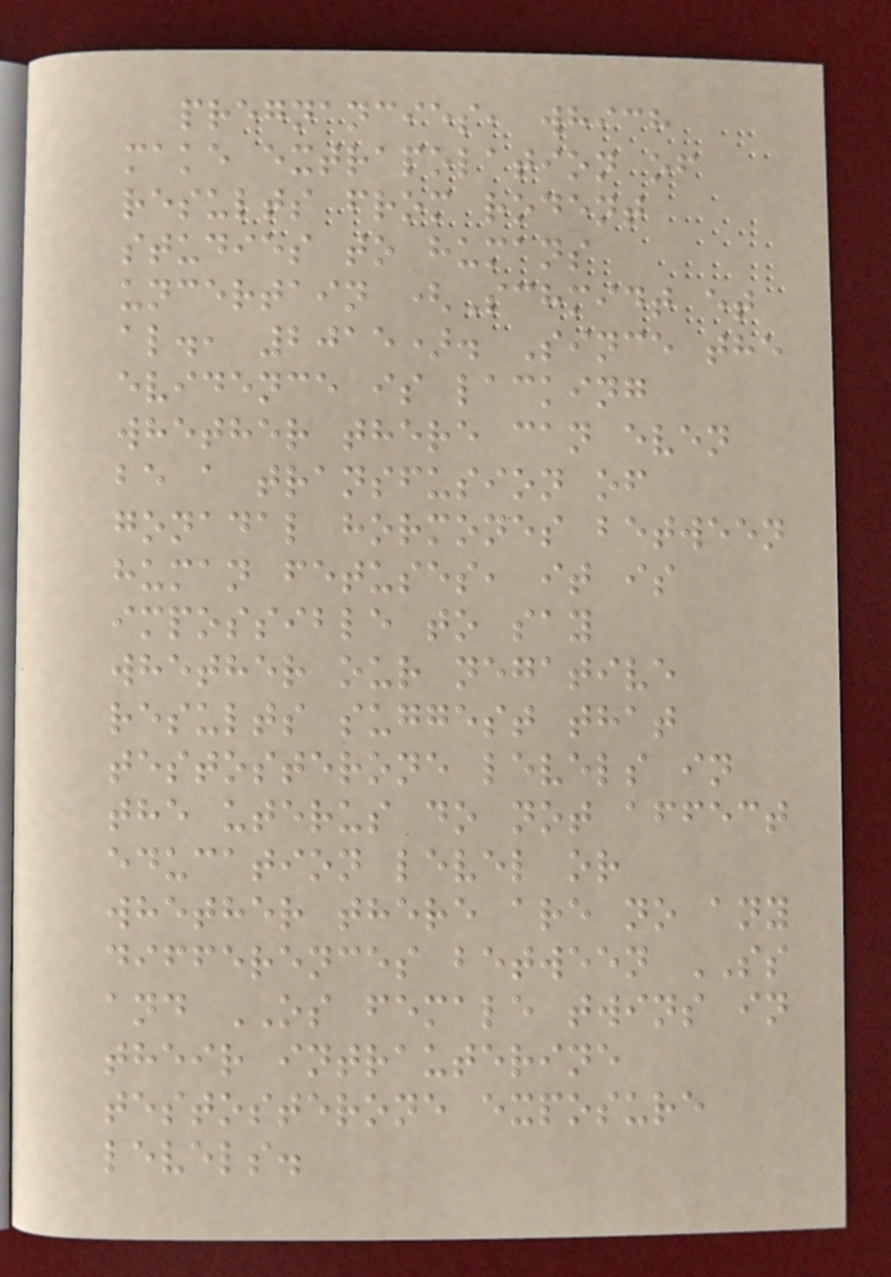pregnancies, which
make extrapolation of
results from rodent
studies to humans
uncertain (Schmidt et
al., 2015). Since the
evidence is lacking
whether there can even
be a transfusion of
gonadal hormones between
human fetuses, it is
impossible to say
whether our negative
results suggest that
testosterone levels in
the uterus do not affect
education level or
whether there are no any
differences between SS
and OS female twins in
their intrauterine
testosterone exposure
levels.
